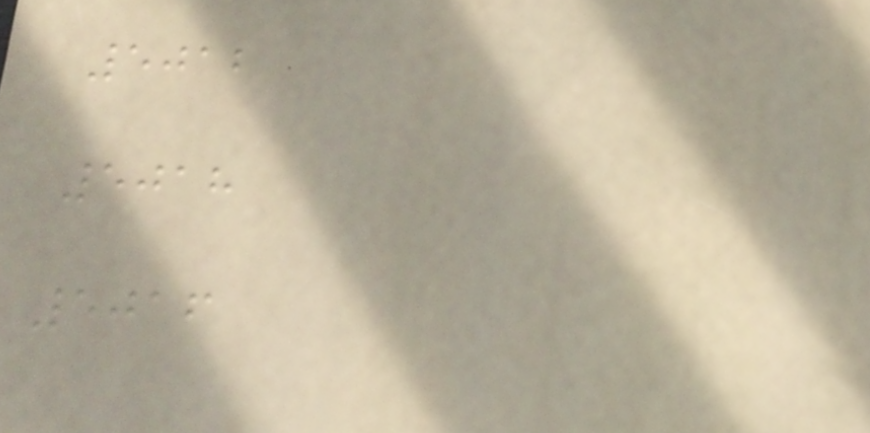5012
5018
5016
